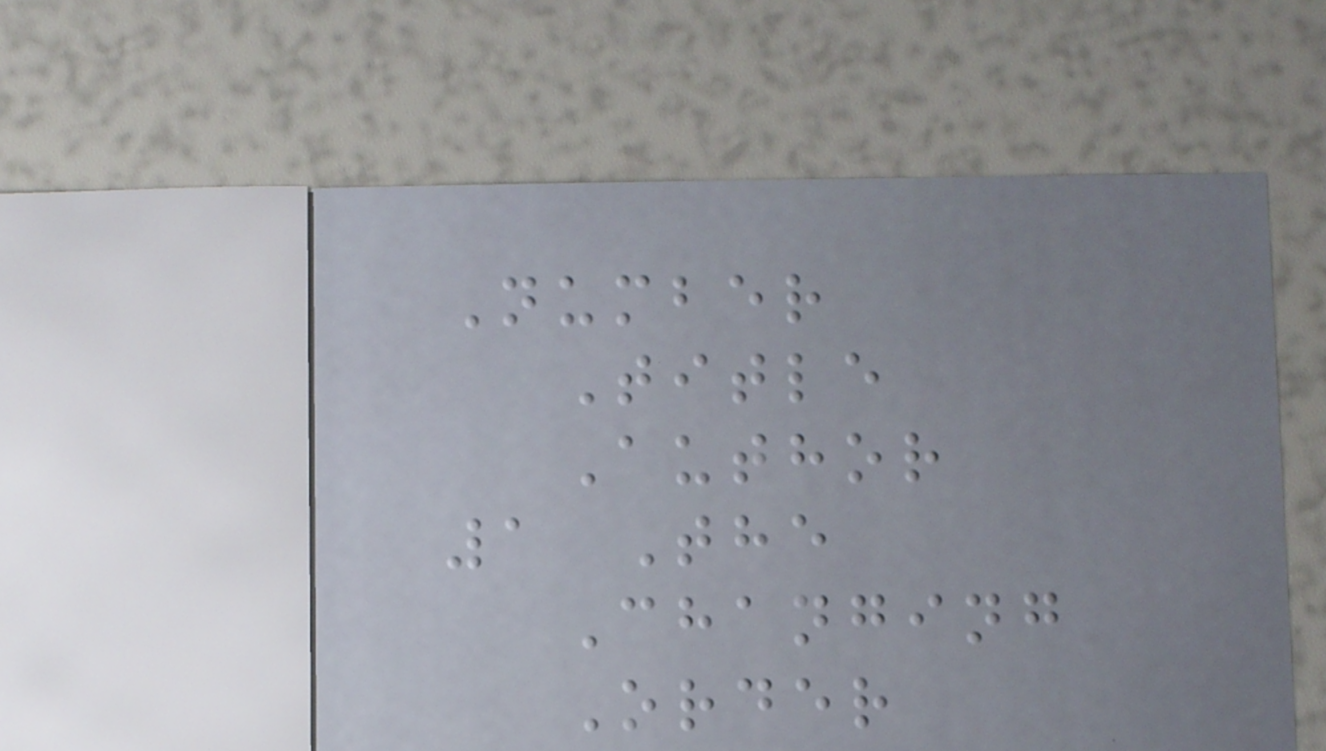Number
Title
Author
1 The
Changing
Order
